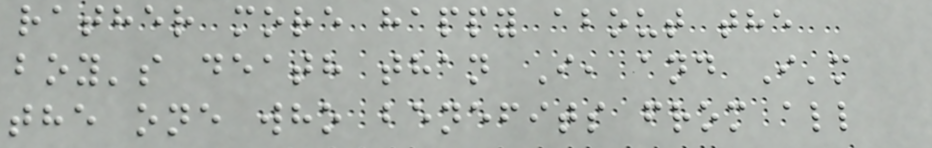rather more happy about the
boy's death than I, and I'm
the one who benefits from all
